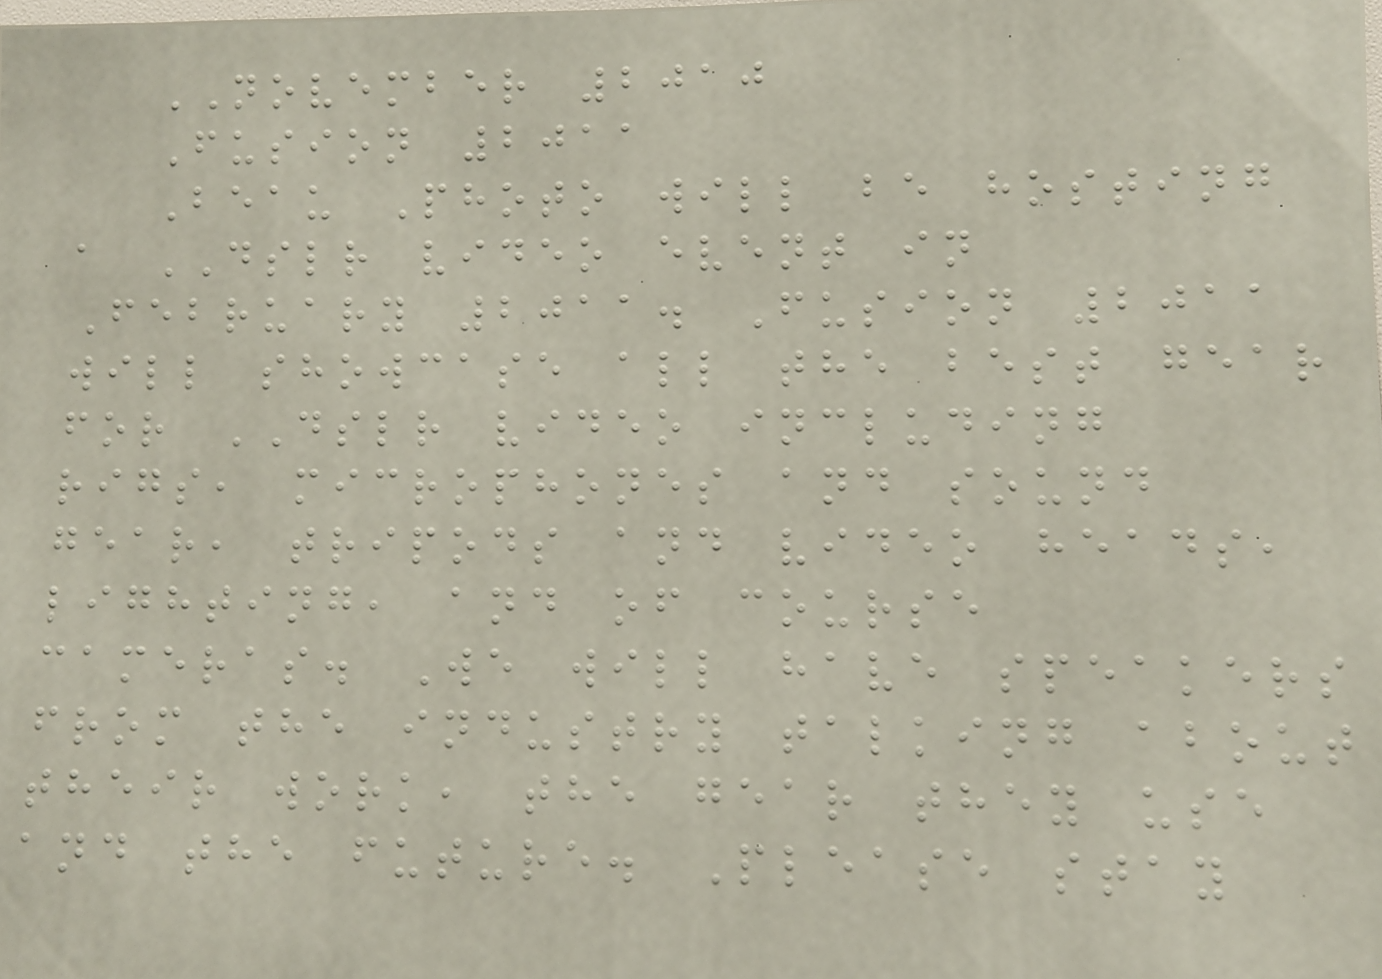NOVEMBER 2010
Fusion 2011
Beau Photo will be hosting
a DSLR video event in
February 2011. Fusion 2011
will showcase all the best gear
for DSLR video including
rigs, microphones and sound
gear, tripods and video heads,
lighting, and of course
cameras. We will have speakers
from the industry talking about
their work, the gear they use
and the future. Please stay
